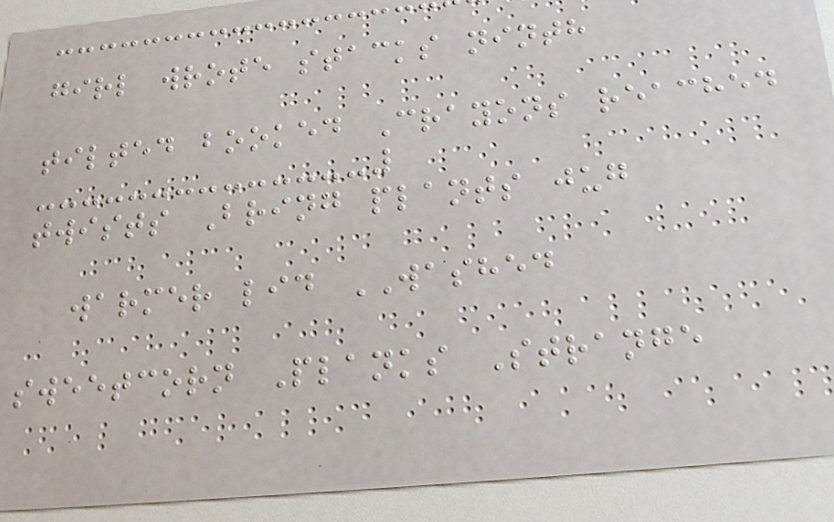girl wrote stacks ninth
tilted booked Crayons reached
twists Bring plants jug
warmer lid WASHED
sweetcorn Planks Strange
